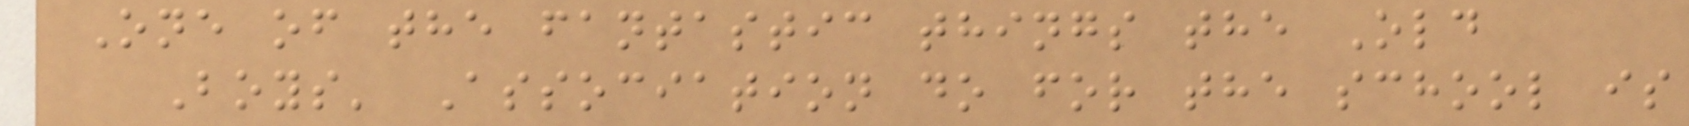One of the fantastic things the Old
Boys' Association do for the school is
